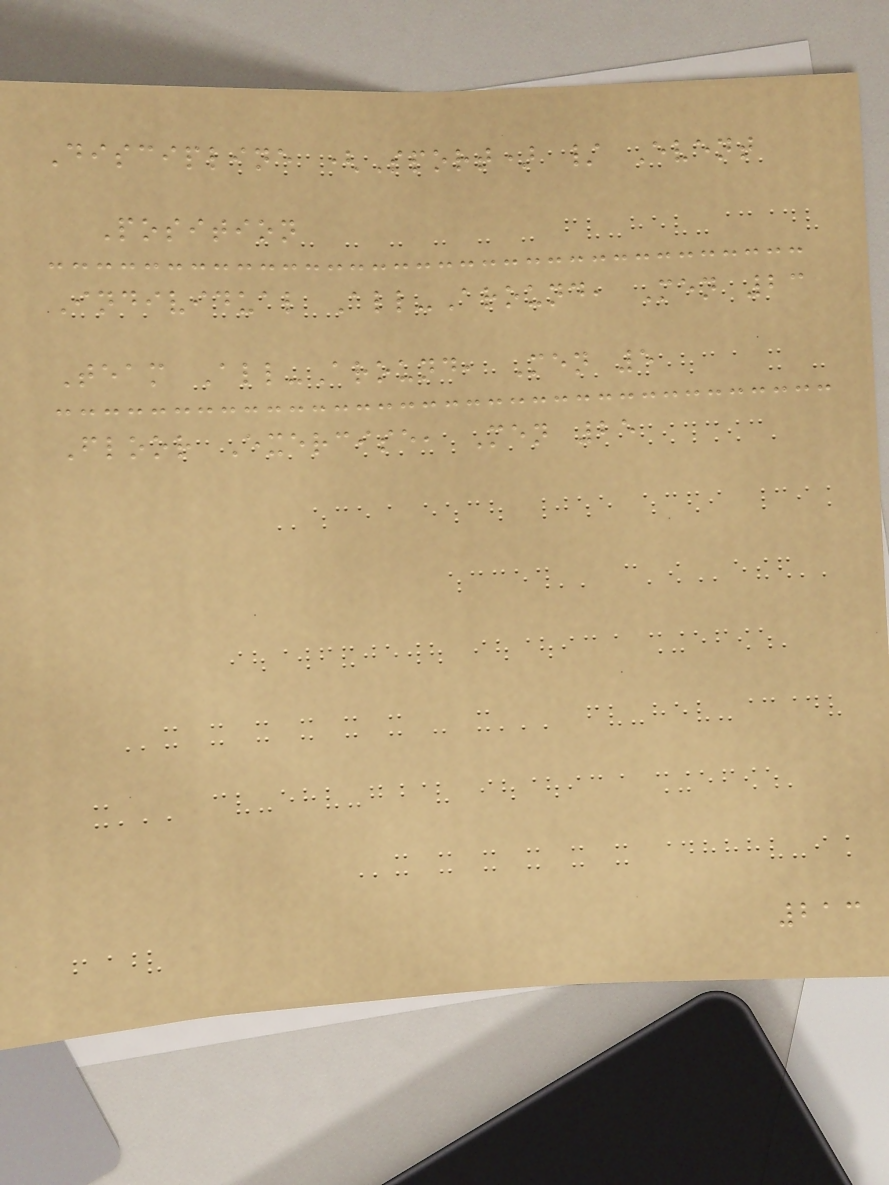Discipline (Sport) / Event
Position
Individual All-Around, Men 23
Team All-Around, Men 5
Floor Exercise, Men 25
213
